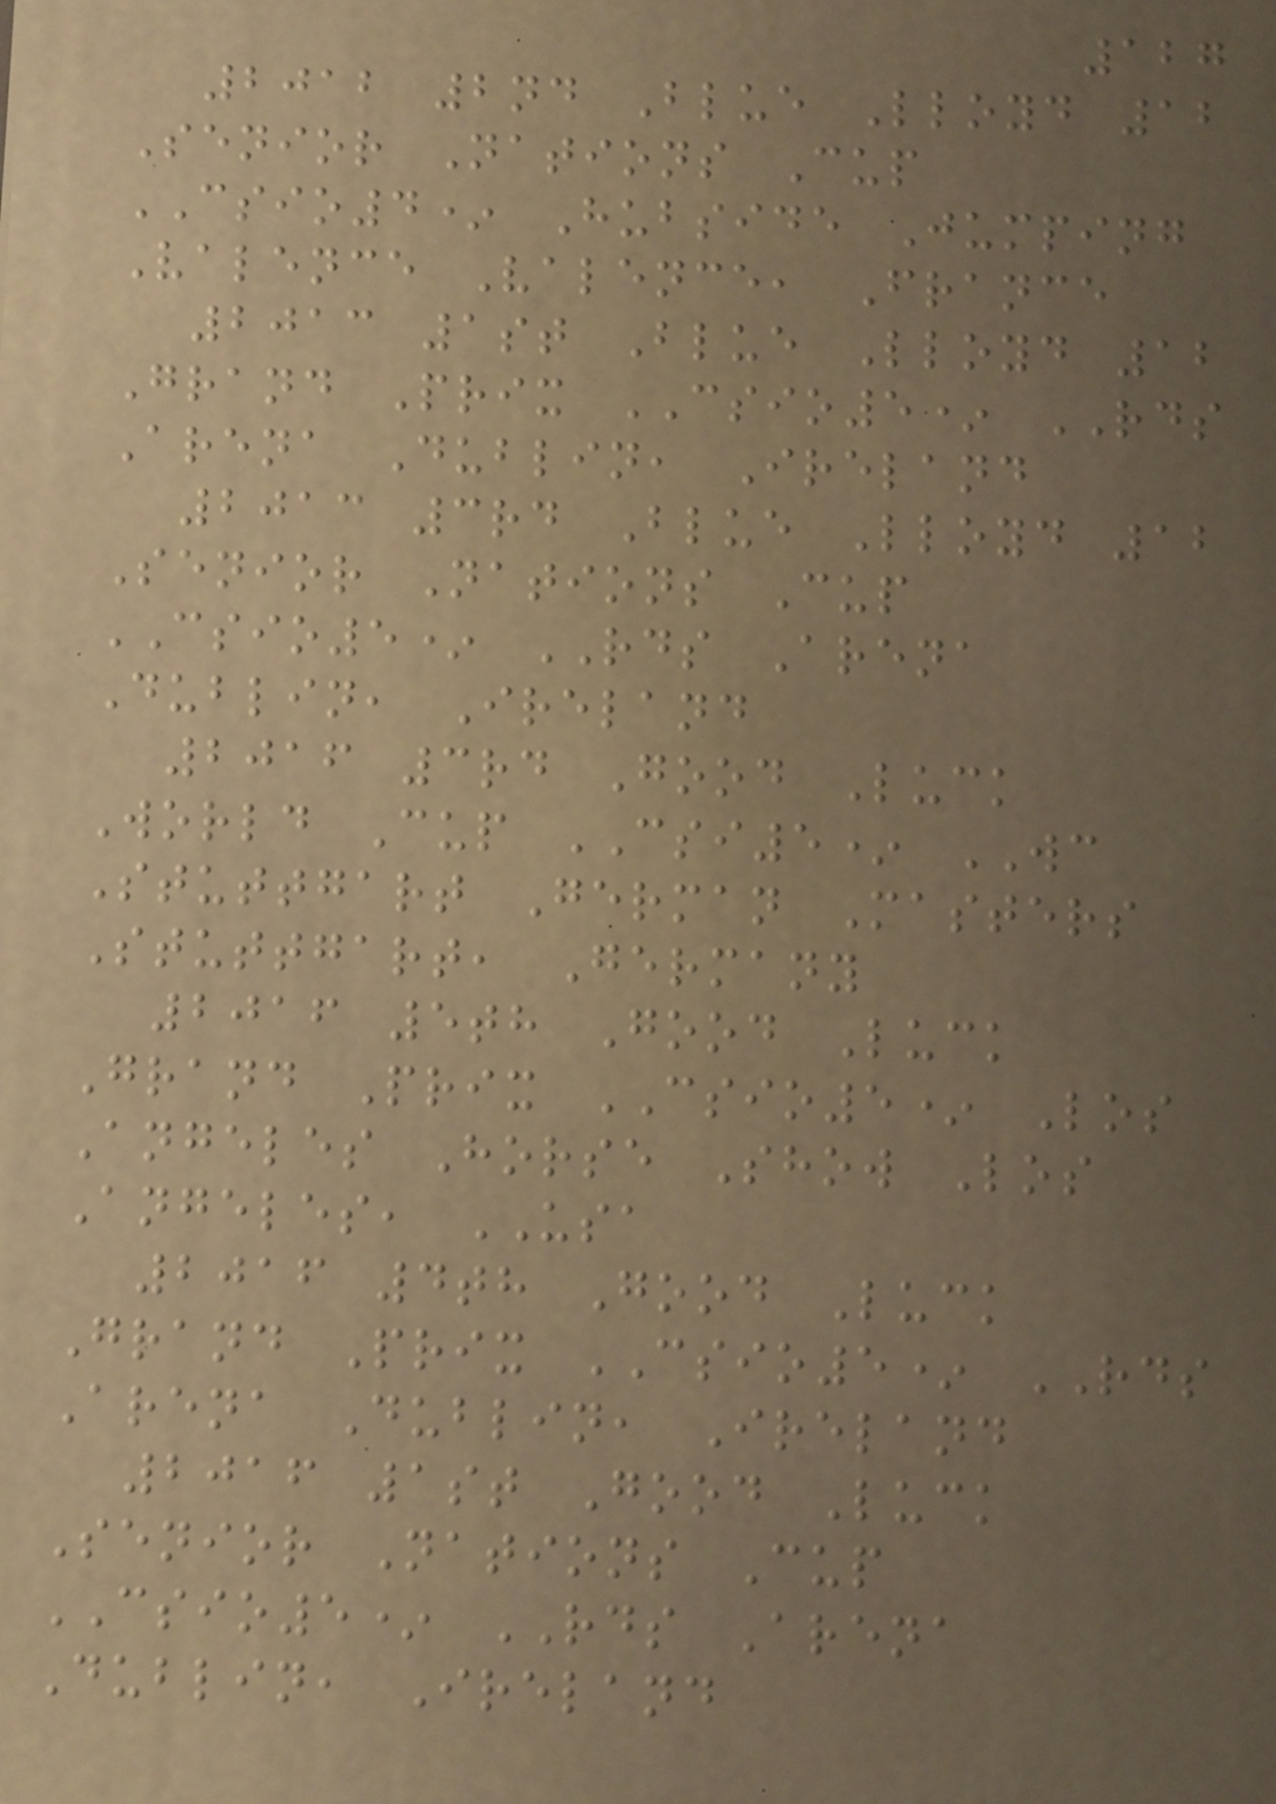127
2012 2nd Blue Lloyd 12
Senior Nations Cup
CSIO4* Hubside Jumping
Valence Valence, France
2013 1st Blue Lloyd 12
Grand Prix CSIO5* RDS
Arena Dublin, Ireland
2013 3rd Blue Lloyd 12
Senior Nations Cup
CSIO5* RDS Arena
Dublin, Ireland
2016 3rd Good Luck
World Cup CSI5* WC
Stuttgart German Masters
Stuttgart, Germany
2016 5th Good Luck
Grand Prix CSIO5* Los
Angeles Horse Show Los
Angeles, USA
2016 4th Good Luck
Grand Prix CSIO5* RDS
Arena Dublin, Ireland
2016 1st Good Luck
Senior Nations Cup
CSIO5* RDS Arena
Dublin, Ireland
